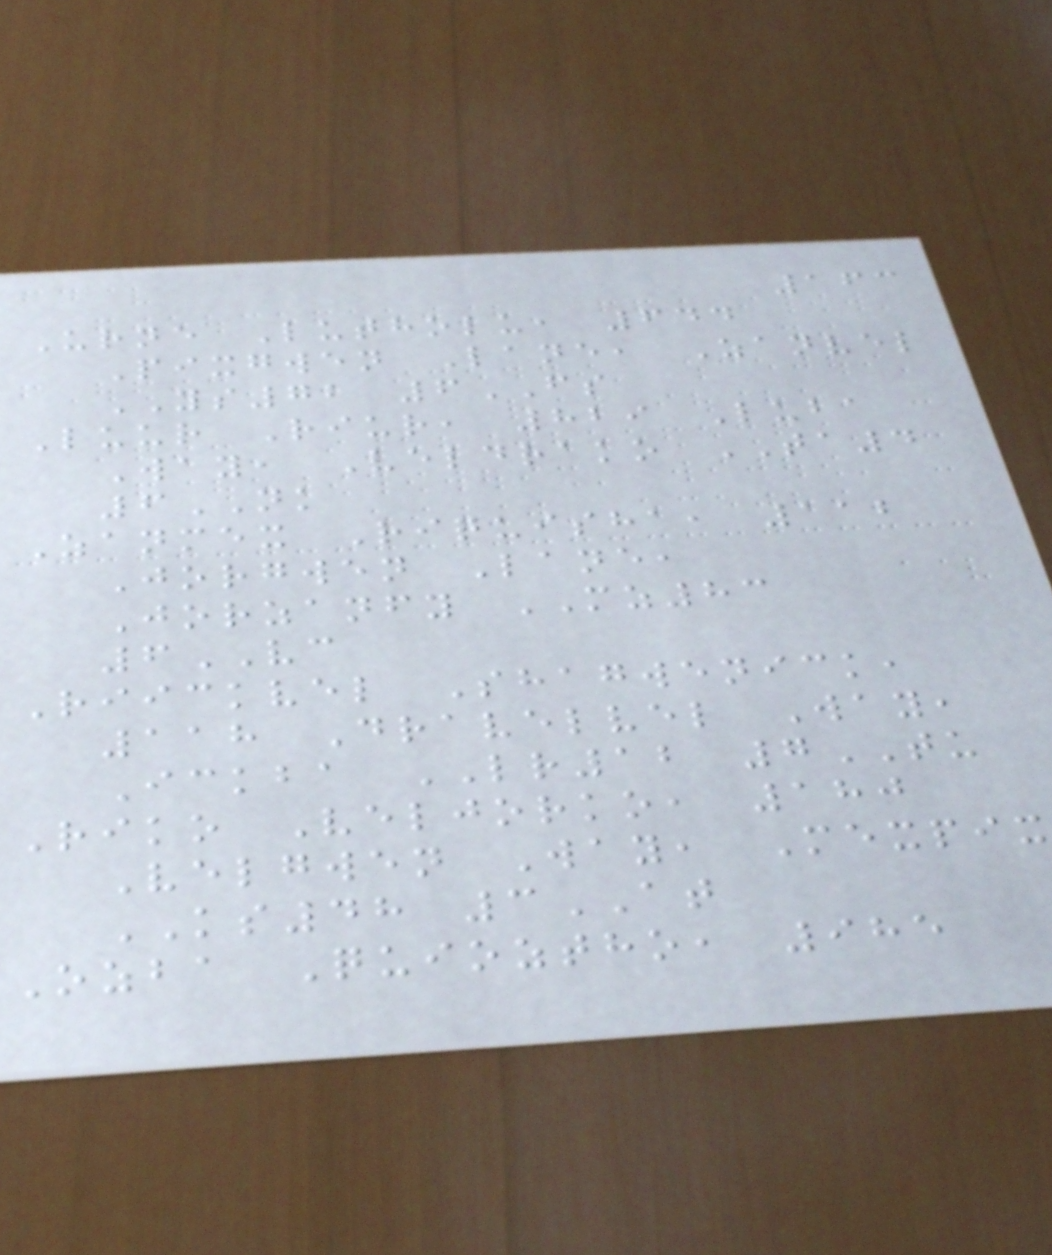163
Urne Lutholu, 644
Pixgwen Lane, Zanvel
YS72 6FS
Luur Riur, 829 Luba
Way, Veldrako TA4
6NK
Zanmex Riquisha, 112
Jorgwen Lane,
Jorzanfy MZ83
6VC
Riickvel Shagwenick,
118 Dravelvel Way,
Ickba LR12 7TU
Riko Veljorko, 180
Velgwen Way, Mexpix
KS48 3AT
Ozba Quioztho, 985
